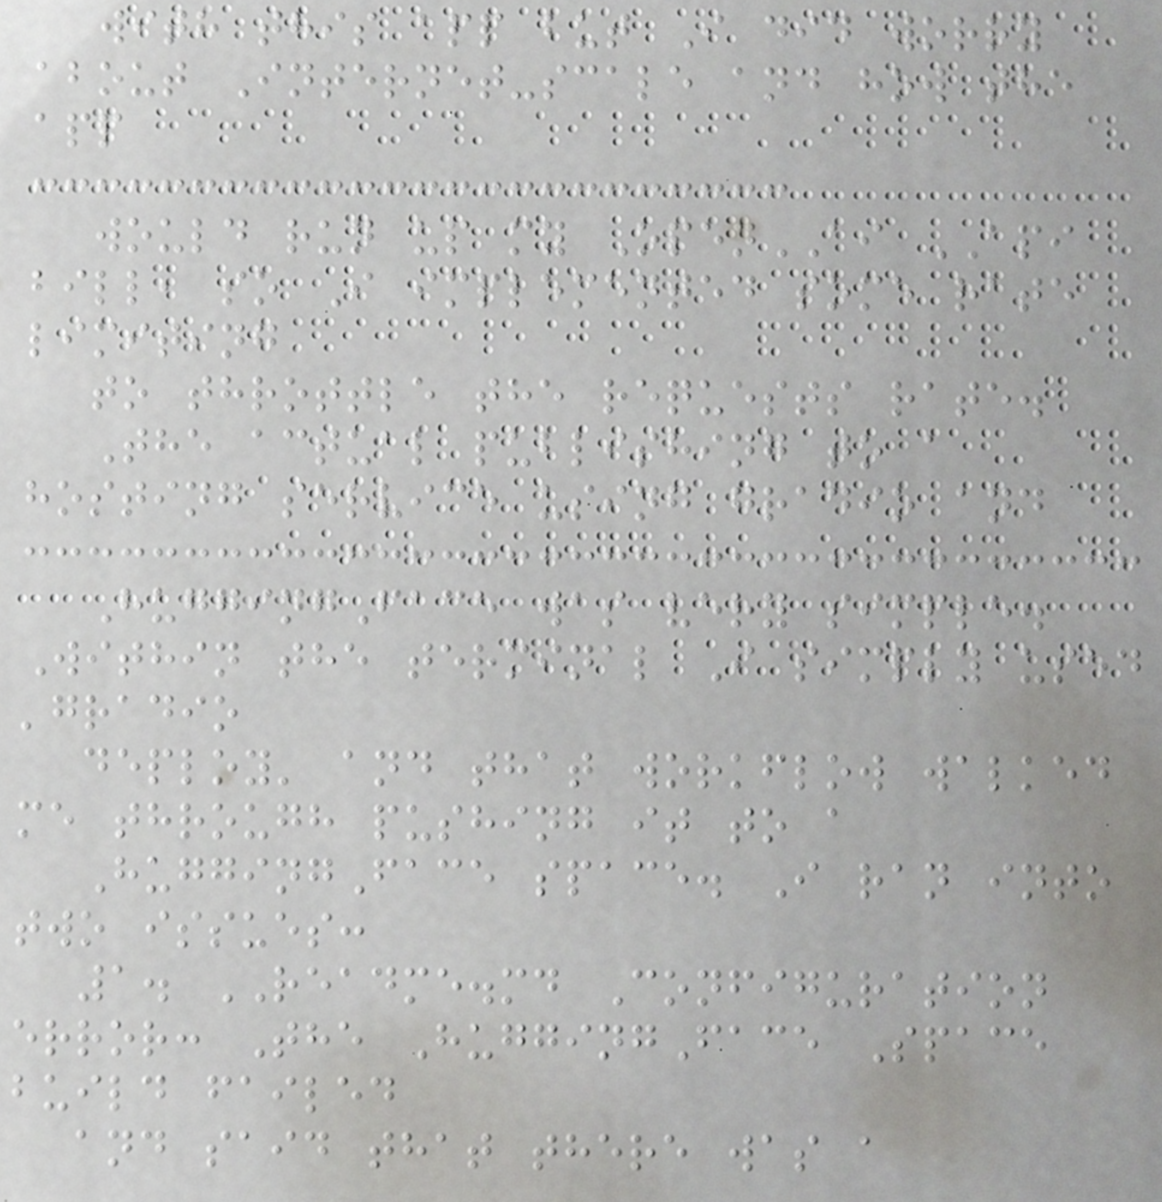with this app but I did worry
about Internet-scale and how the
app
would run up my OpenAI API
bill, so I implemented some rate
limiting
to throttle the requests rate.
The actual publishing to a
hosting service using gradio and
HuggingFace was very simple.
Within the terminal I simply used
'gradio
deploy' and that workflow walked
me through pushing it to a
HuggingFace space. I ran into
two issues:
1. README.md Configuration
error: The HuggingFace Space
build failed
and said that there was a
